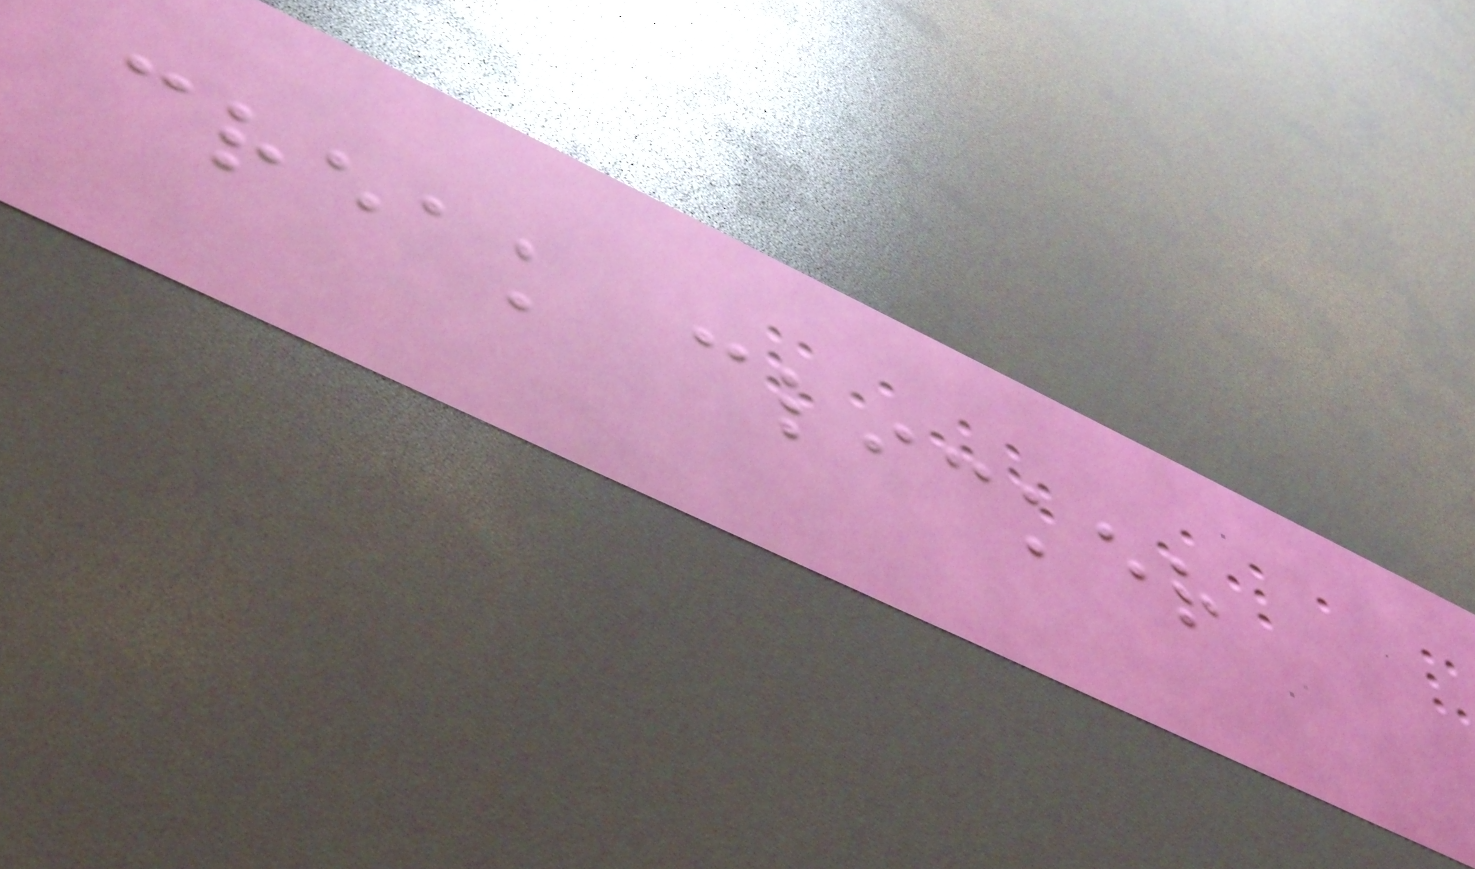creak clicker
